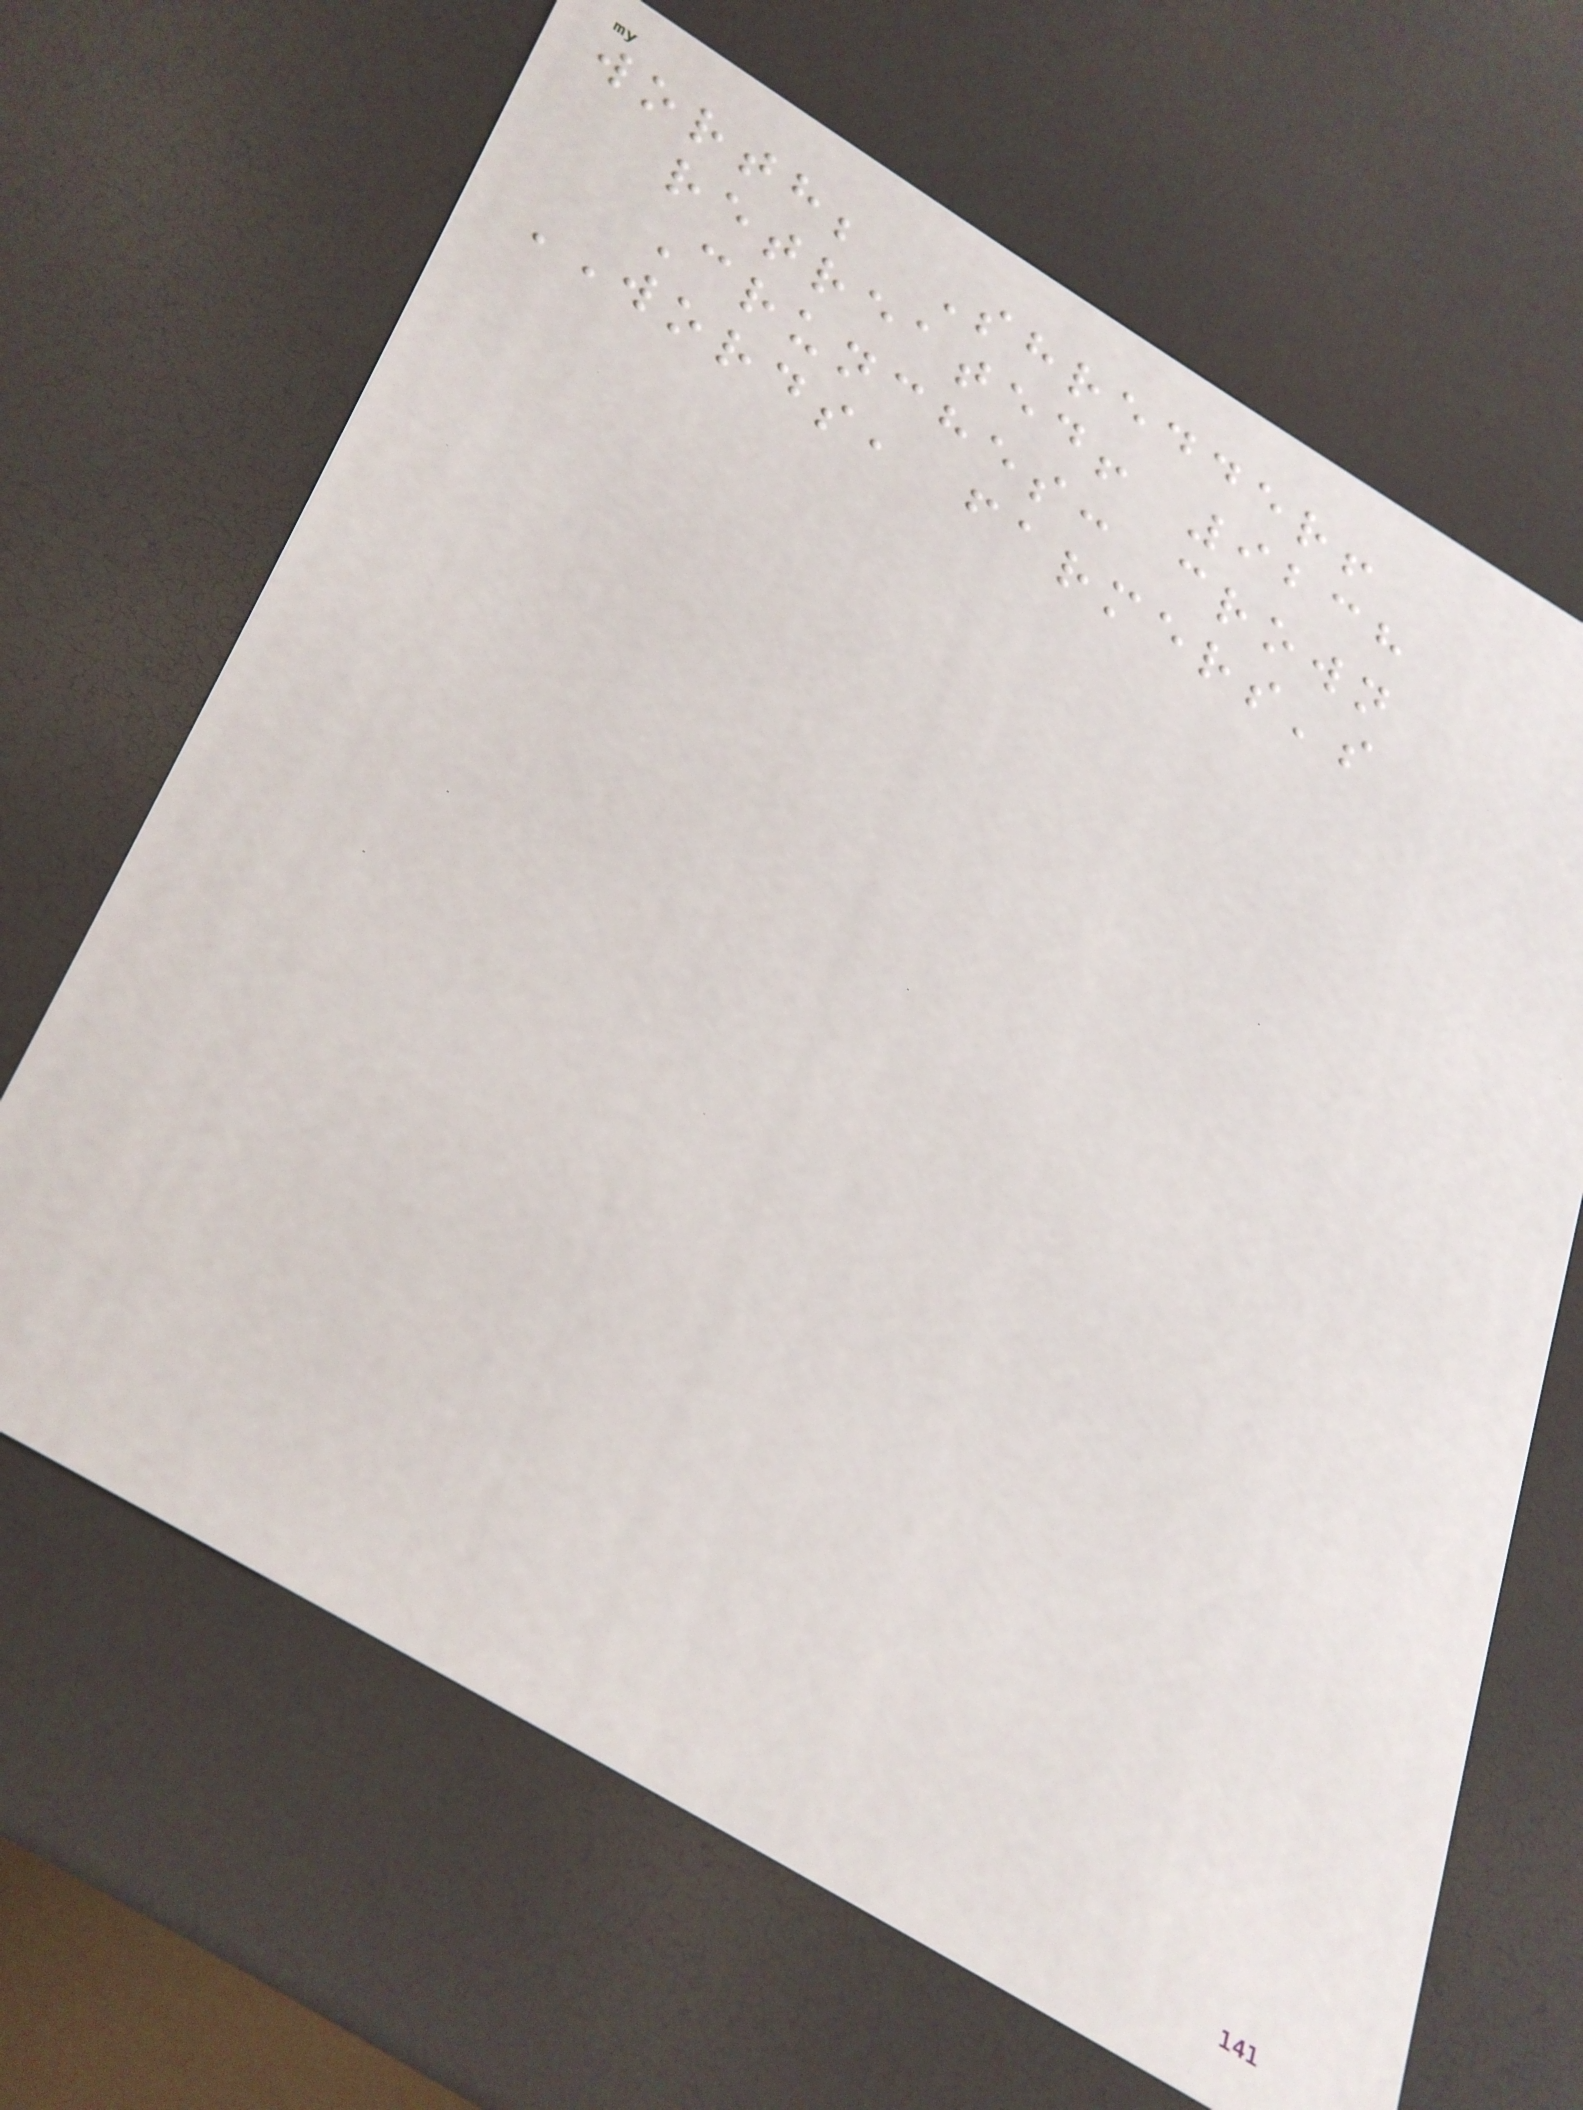worth; Shredder!
retreated! 9238
Crunches: crown
WORDS, farmers's
